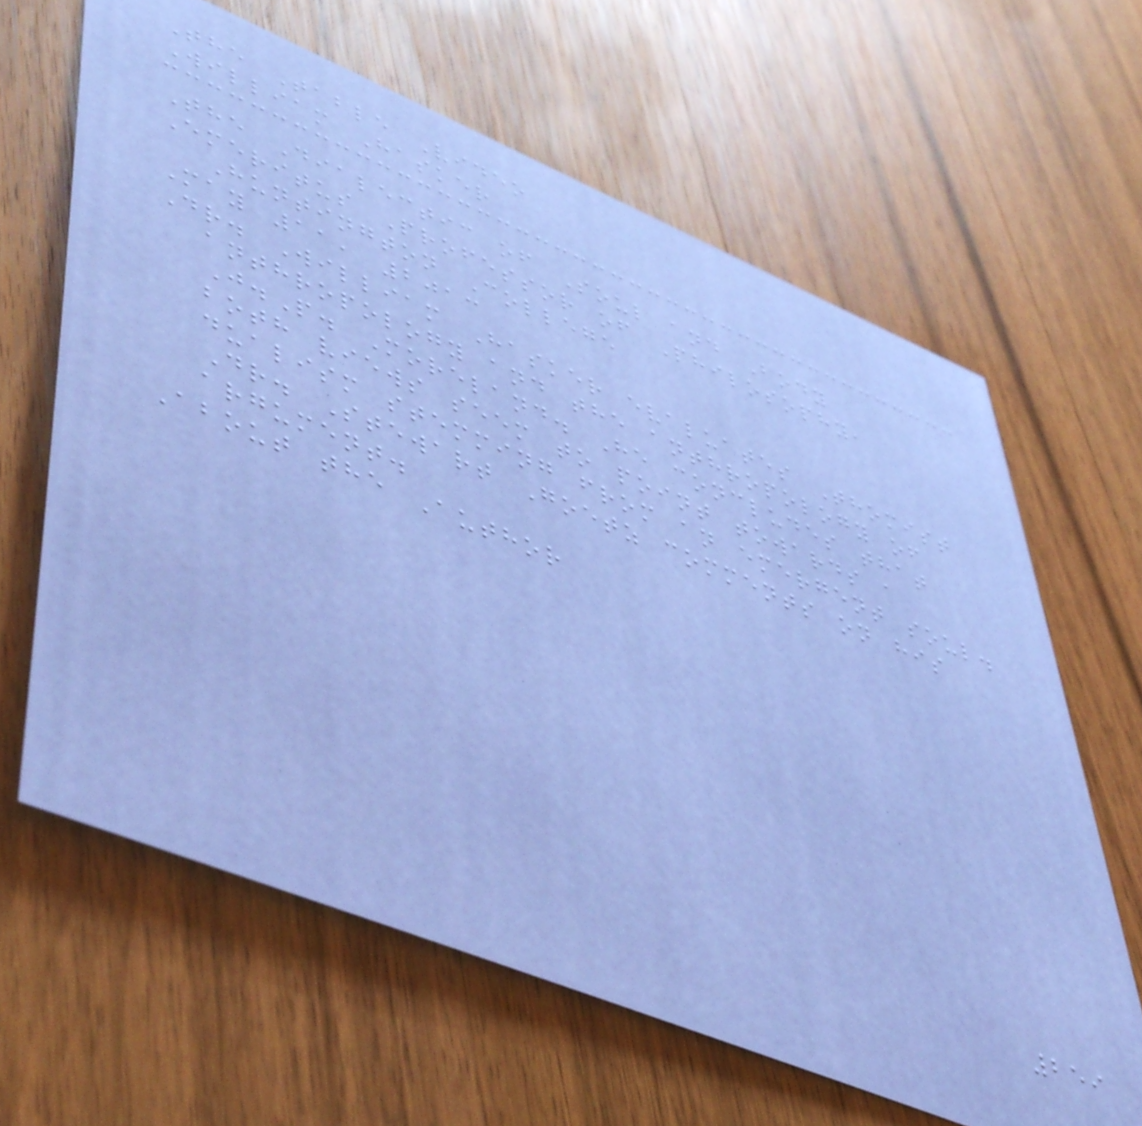The Table Video
William Hasker
The Dialectic of Soul and Body
Emeritus Professor of Philosophy,
Huntington College
May 11, 2013
Dr. William Hasker evaluates Thomist
anthropology and the anthropology of
J.P. Moreland. He concludes that
both views seem to point towards a
dualism stemming from an emergent soul.
Dr. Stewart Goetz comments on his
argument.
About the Author
259
